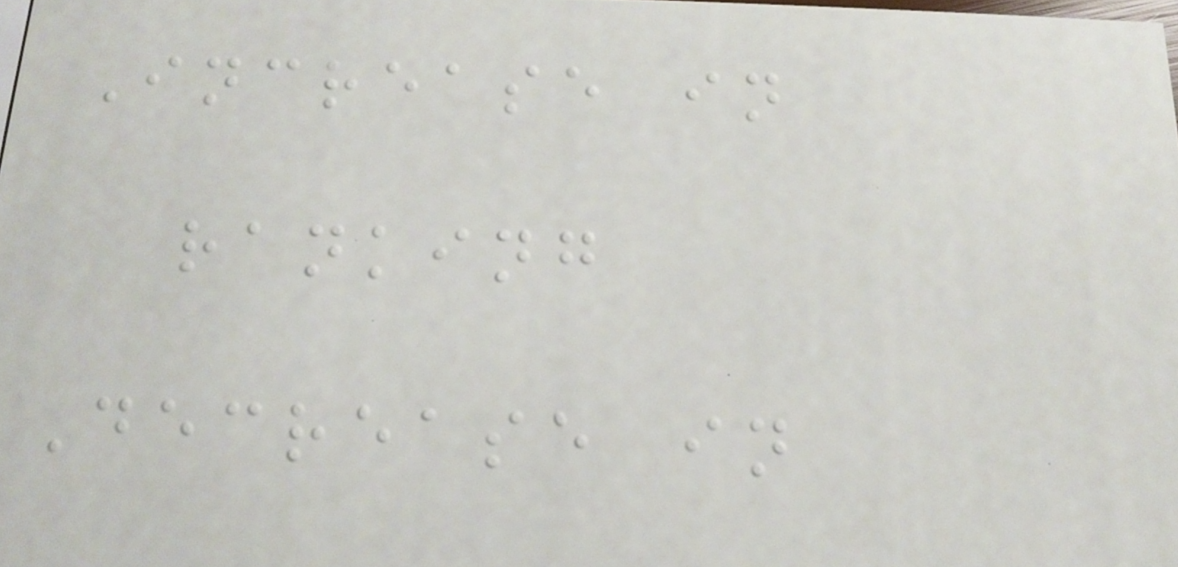Increase in
ranking
Decrease in
